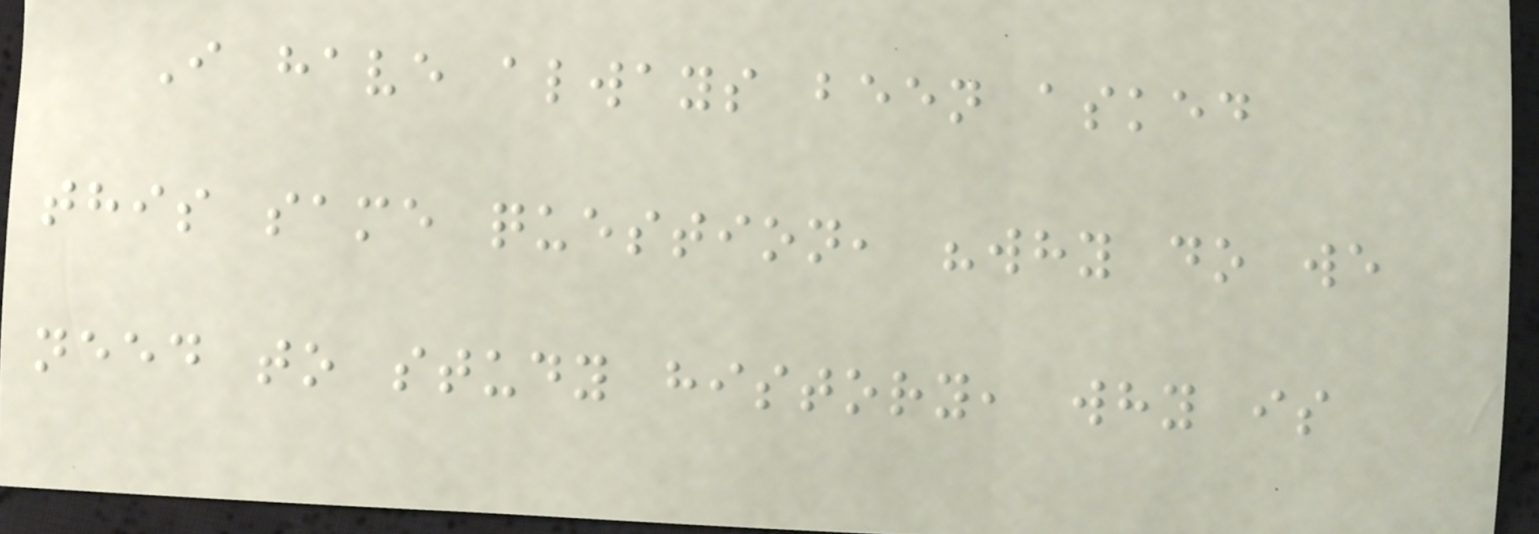I have always been asked
this same question, "why do we
need to study history, why is
